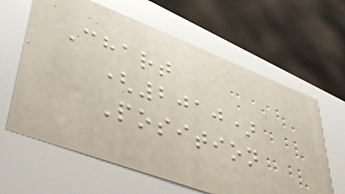Chart
(2010)
Position
